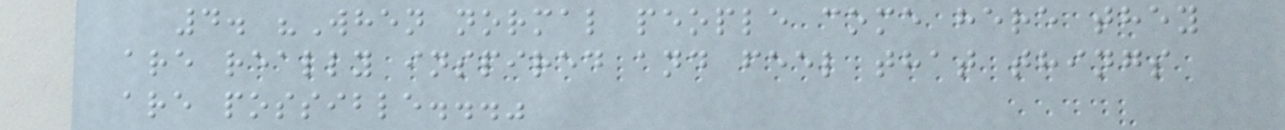4. "When normal people come here they
are really inspired and feel that things
are possible..."
